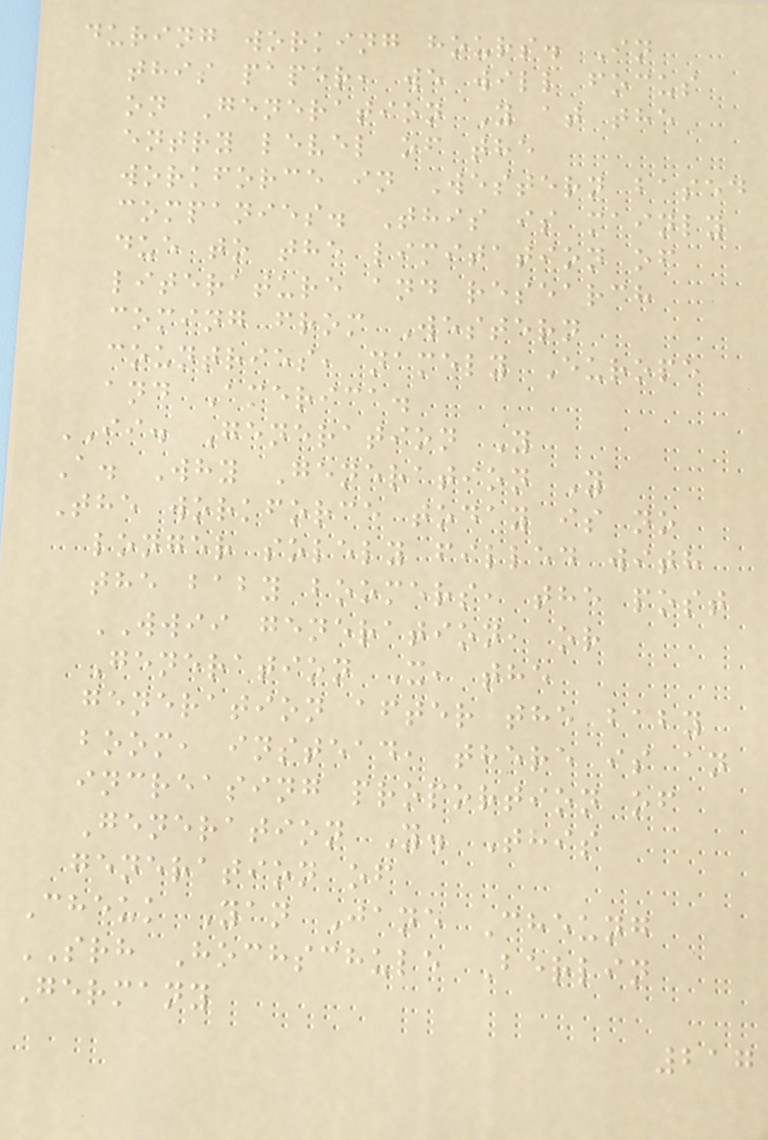during working hours. In
this paper, we will focus
on Generation Y at the
entry level of the
workforce in Western based
companies. This is mainly
due to the limitation of
literature and research
coming from Western
countries, namely Europe
and America.
II. Generation Y
A. Why Generation Y
The workforce today is no
longer solely filled with
the baby boomers, the post
WWII generation, or
Generation X, the
generation after the baby
boom, instead, there is an
increasing proportion of
Generation Y. This
generation of
Cheuk Yan Jane Cheung
SRH Hochschule Berlin
Germany
217
